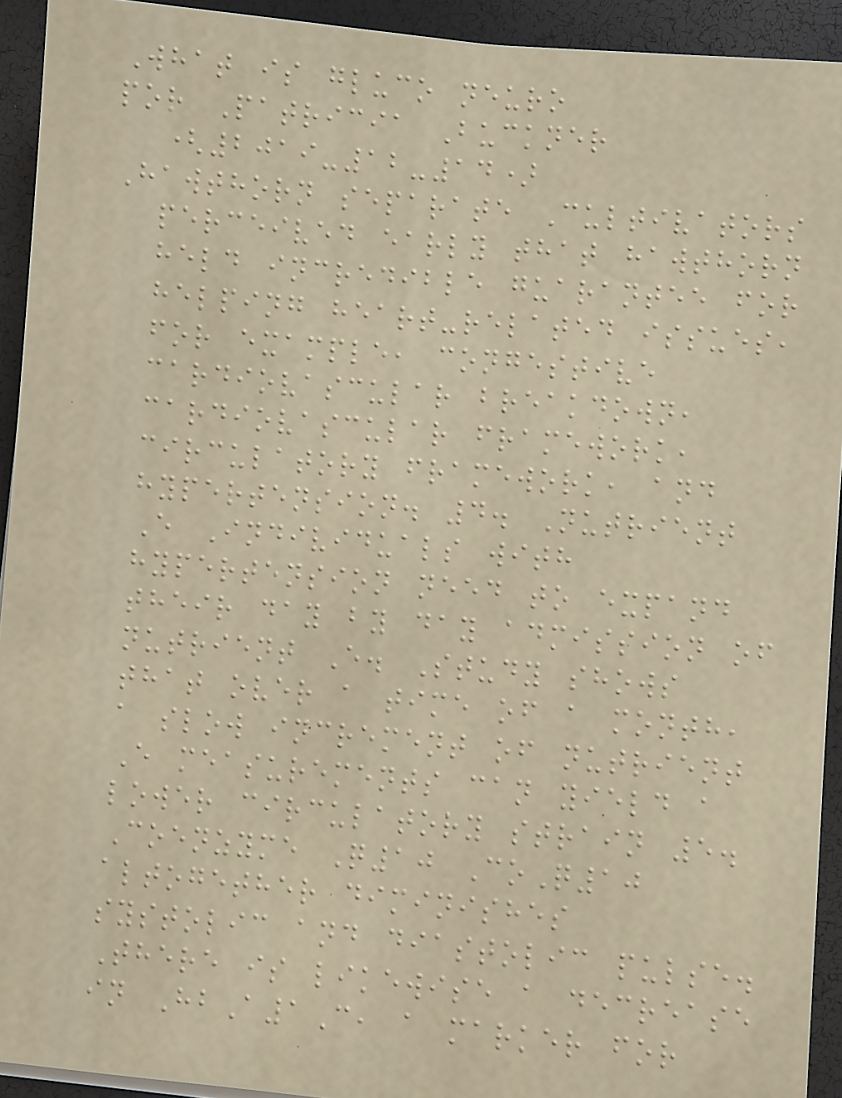What is gluco neuro
por Patricia Buckner
(2019-12-14)
Hawthorn separate Cultivators
perceived early that hawthorn
held incredible guarantee for
helping heart-related issues,
for example, congestive
cardiovascular breakdown,
cardiovascular framework,
circulatory framework, and
hypertension. 4. Nutrient
E Individuals with
hypertension need to expand
their day by day admission of
nutrient E. Study shows
that over a time of a month,
a slow increment of nutrient
E measurements can yield a
lower circulatory strain 5.
Coenzyme Q10 CoQ10
altogether diminishes
systolic and diastolic pulse.
There is likewise a decrease
in HbA1C, a marker for
